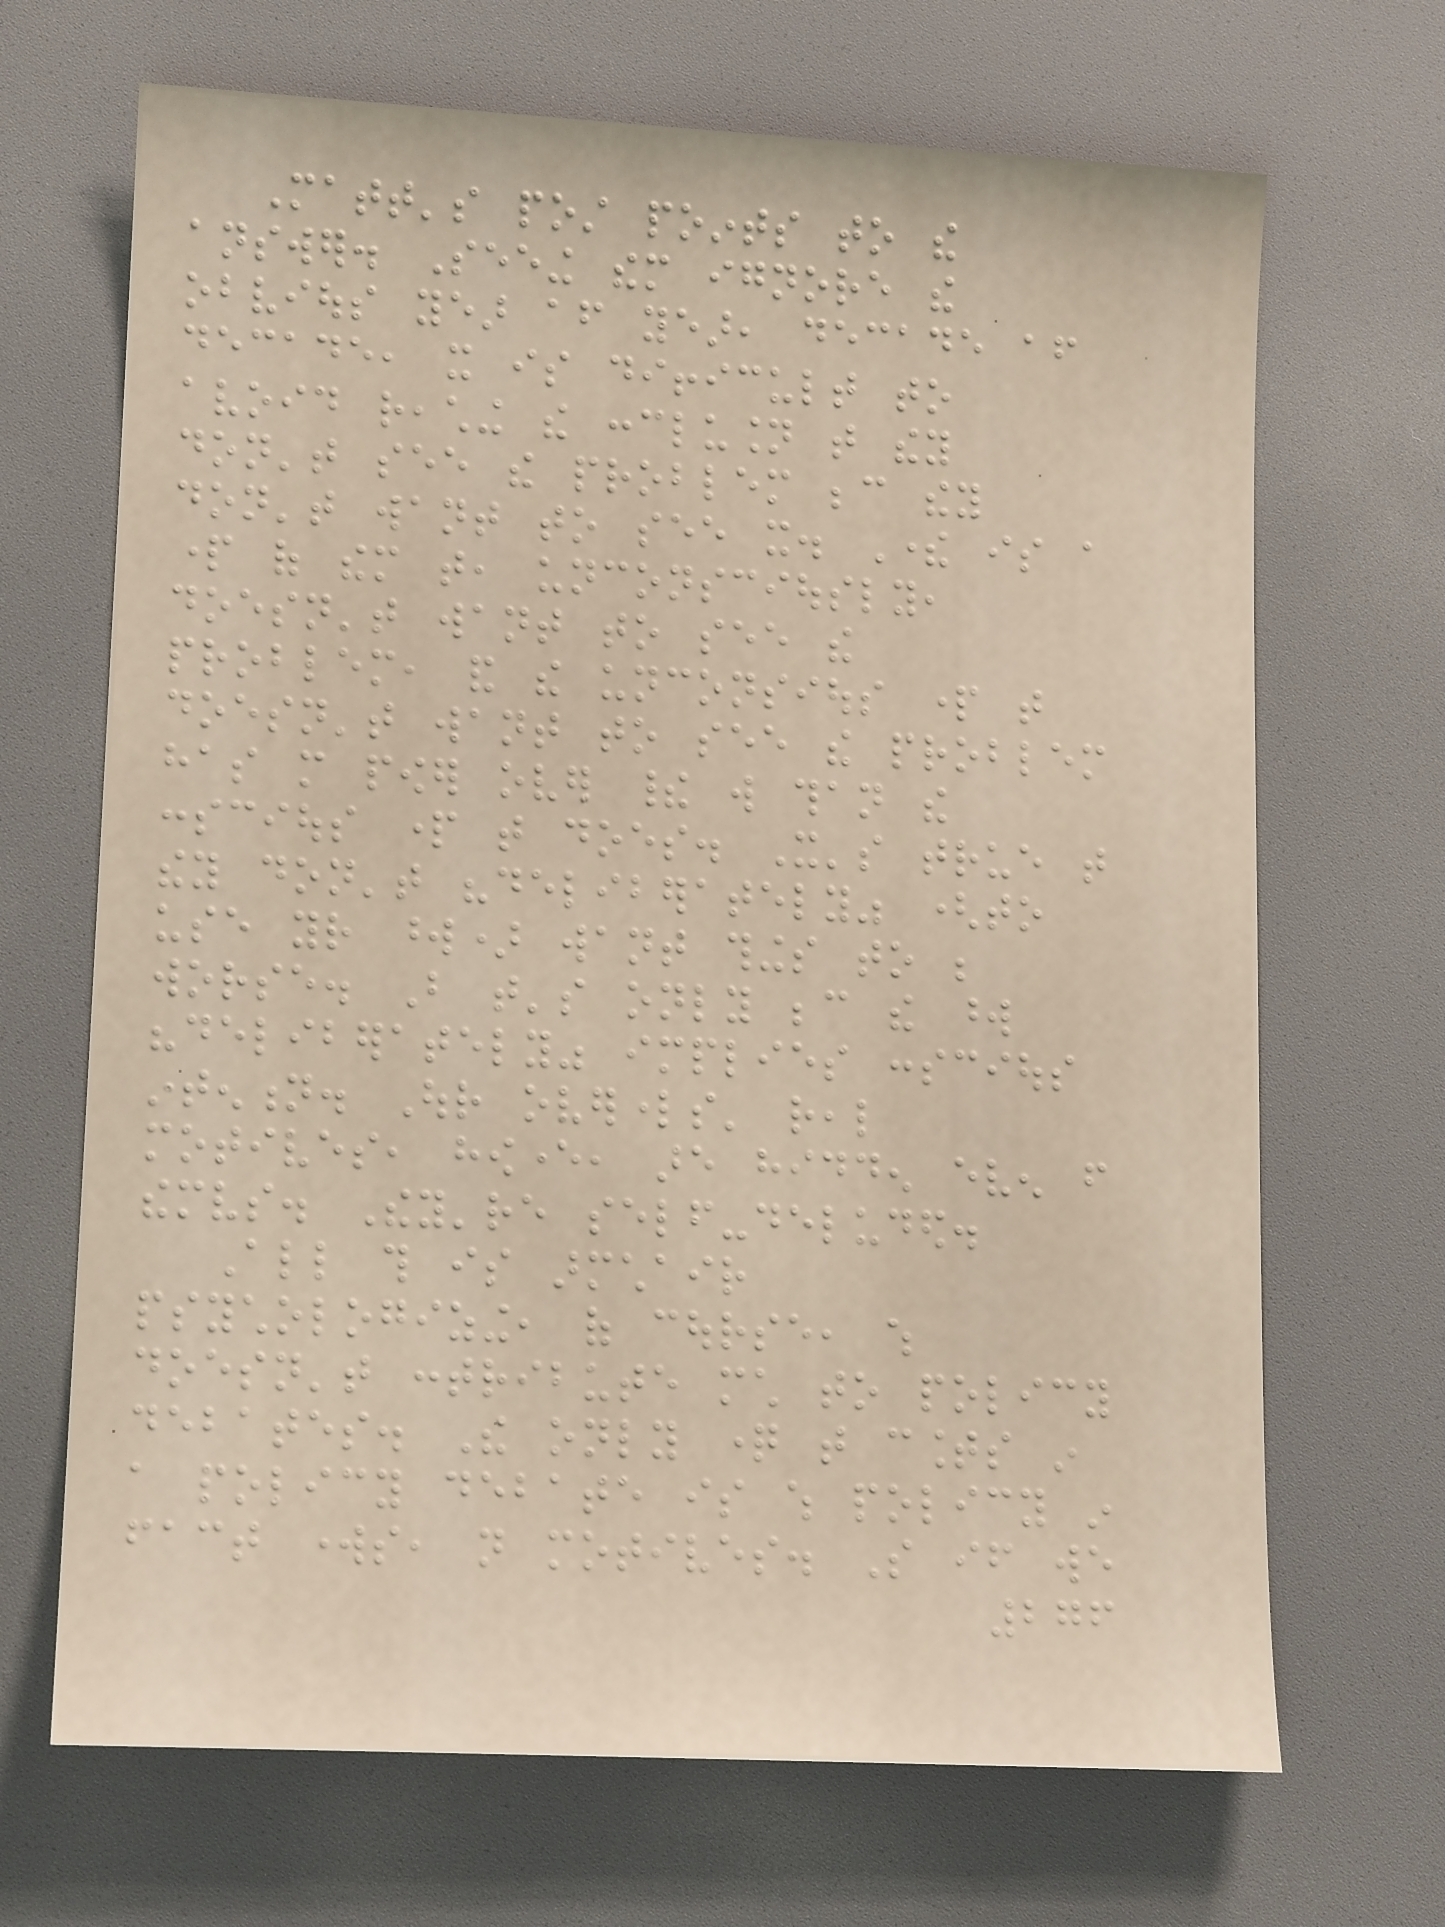Matt's post points to the
answer. Seeing them ignore the
obvious year after year, decade after
decade, it is difficult to
avoid reaching the conclusion that they
don't see the problem because they
don't want to see it. There is a
part of them that, unconsciously,
doesn't want to see the
problem, and the unconsious part that
doesn't want to see the problem
has more power over their will than the
conscious part that does. It's true that
they don't "deliberately" (to
use your word) want things to be
worse. But that's only because the word
"deliberately" implies conscious
intention. Our overlords' real
motives, however, are hidden even from
themselves. They're self-deluded.
All this is armchair
psychologizing, of course, which
doesn't contribute much to policy
debates. The only question that counts in
a policy debate is which policy in
fact works, not motives. So if we
276
